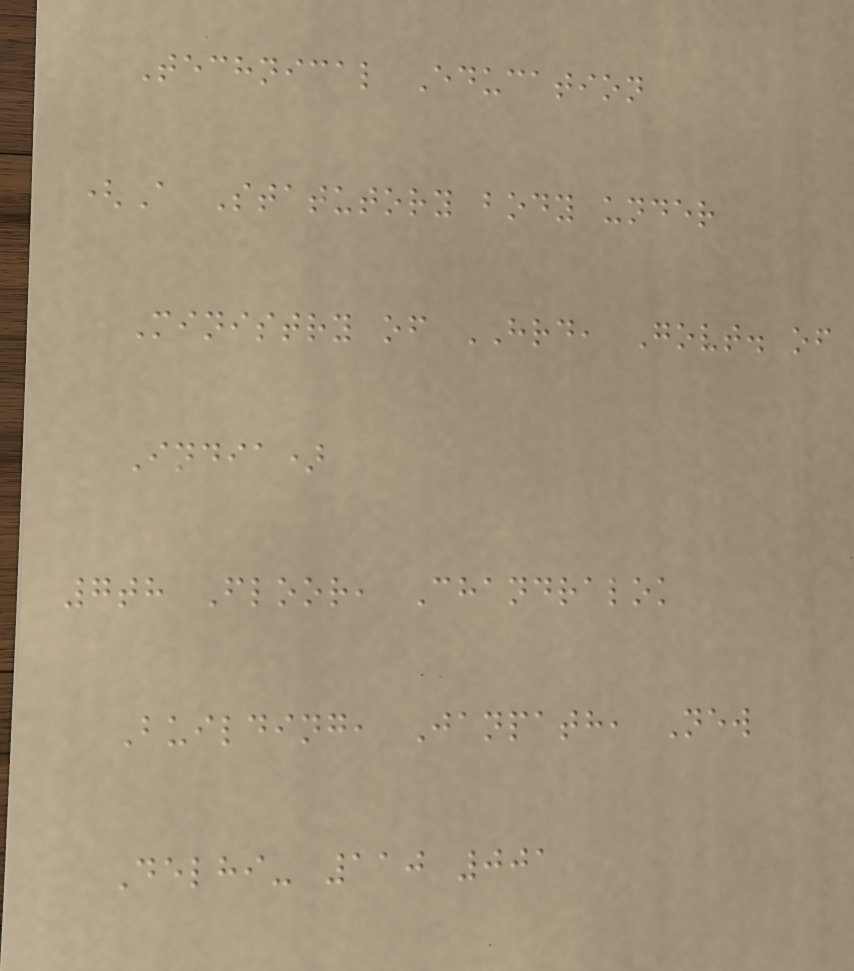Technical Education
(A Statutory body under
Ministry of HRD, Govt. of
India)
7th Floor, Chandralok
Building, Janpath, New
Delhi- 110 001
